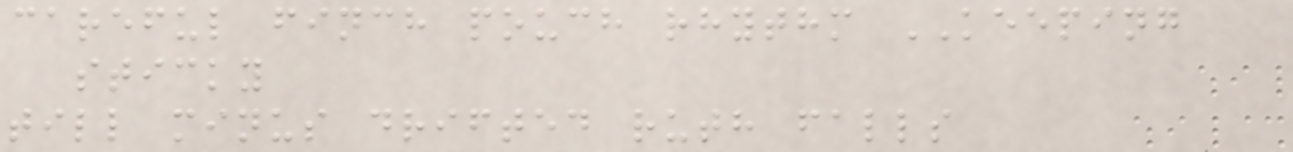careful finch pouch rhythm KEEPING
sticky
till minus drifted ruth falls
